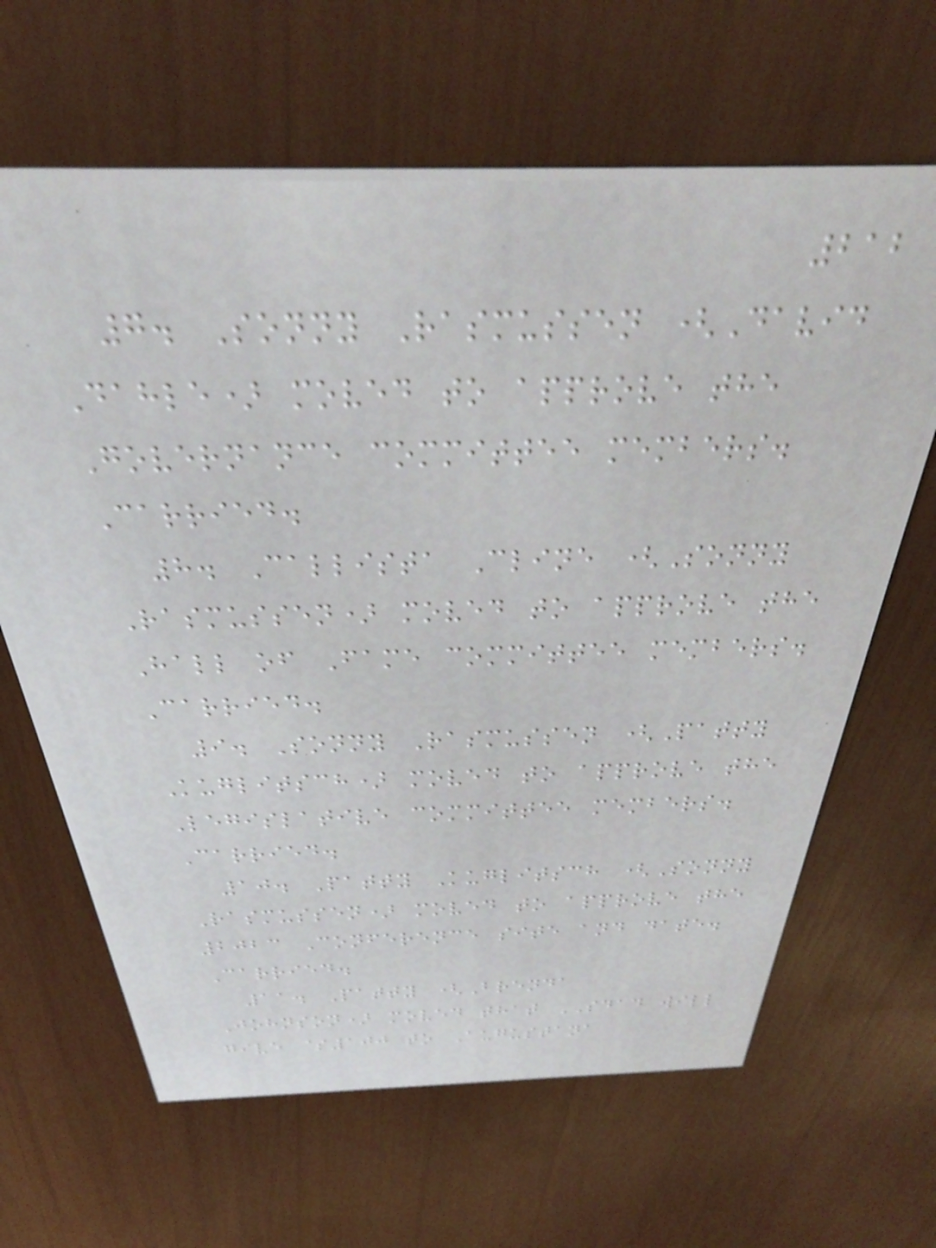212
7. Sonny Rasmussen (David
Dahle) moved to approve the
Governance committee members.
Carried.
8. Callista Cline (Sonny
Rasmussen) moved to approve the
Hall of Fame committee members.
Carried.
9. Sonny Rasmussen (Patty
Kuglitsch) moved to approve the
Legislative committee members.
Carried.
10. Patty Kuglitsch (Sonny
Rasmussen) moved to approve the
2023 Conference site and date.
Carried.
11. Patty (Brenda
Johnson) moved that SDAD will
give $100 to Augustana
